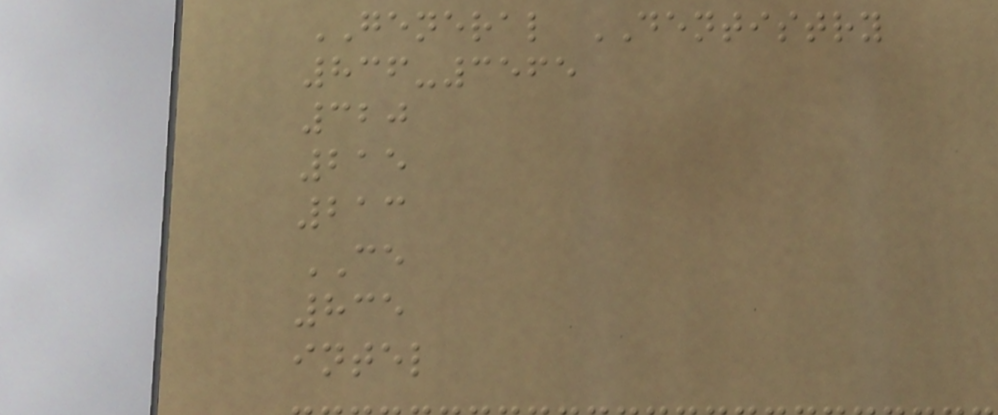GENERAL DENTISTRY
836-3565
320
215
213
CE
835
intel
